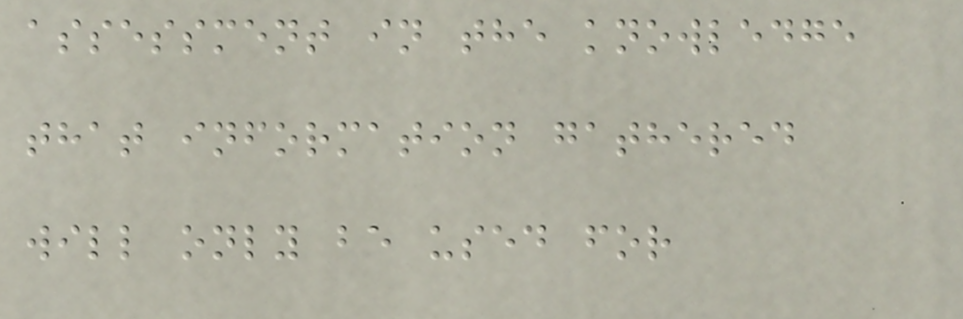assessment in the knowledge
that information gathered
will only be used for
